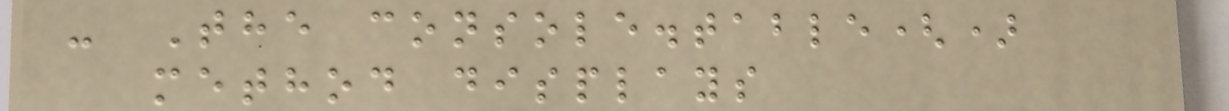- The console.table()
method displays
